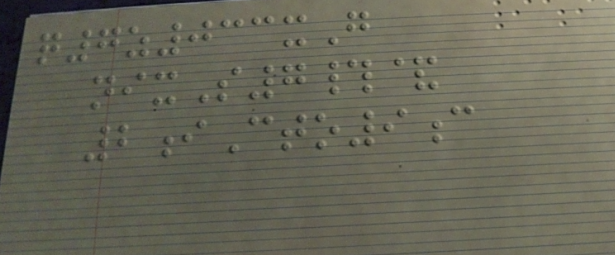q7z033xG
nixS7#&
2iCto9c
